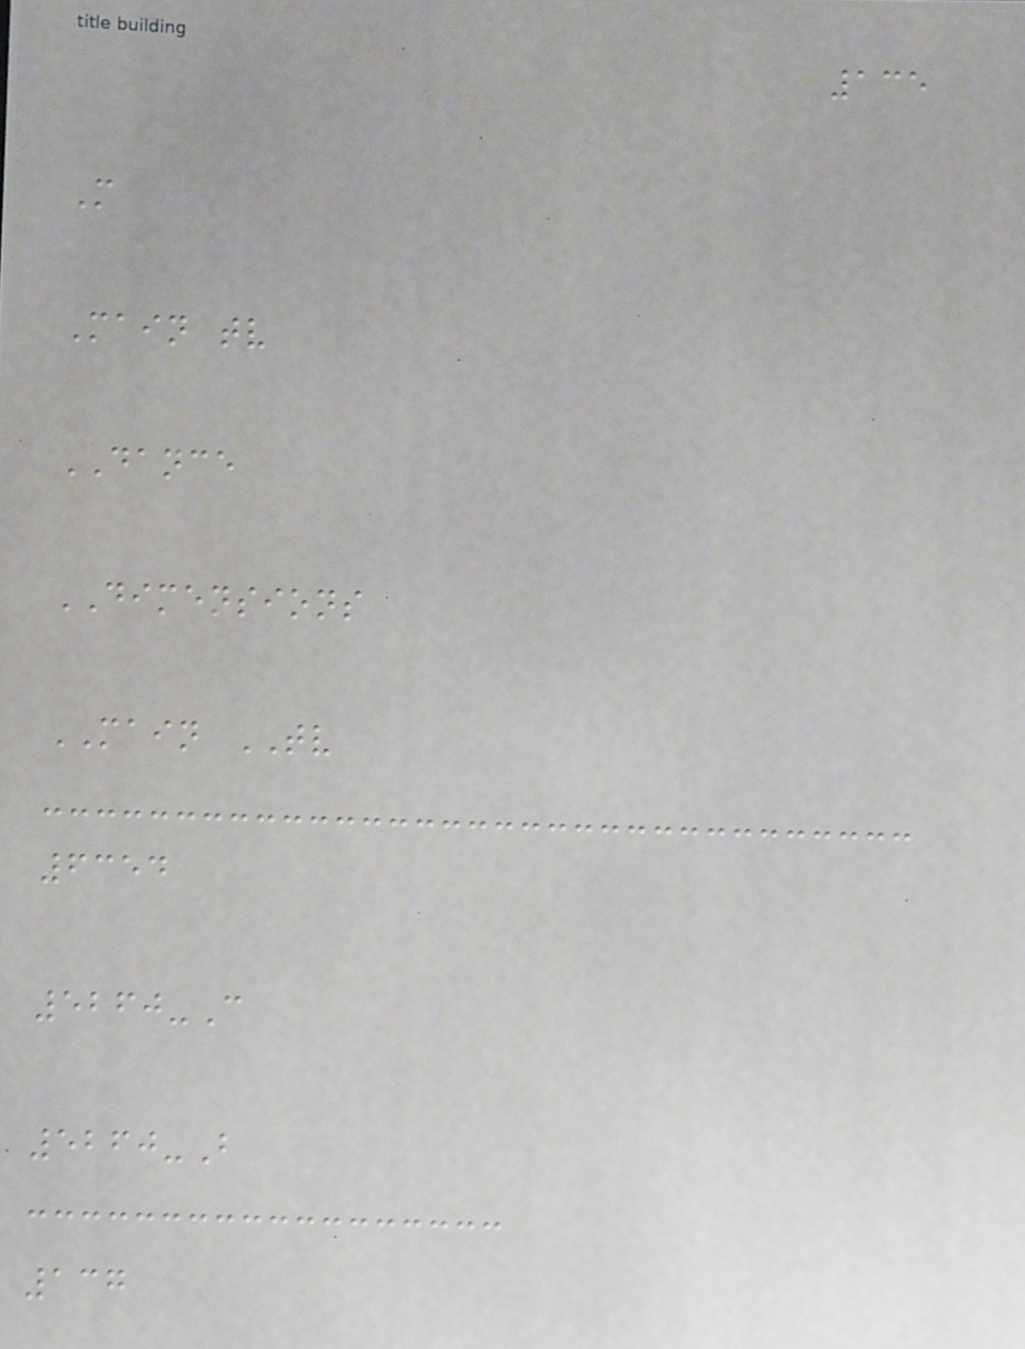135
M
Main tv
DANCE
DIMENSIONS
MAIN TV
6354
5260-C
5260-B
137
